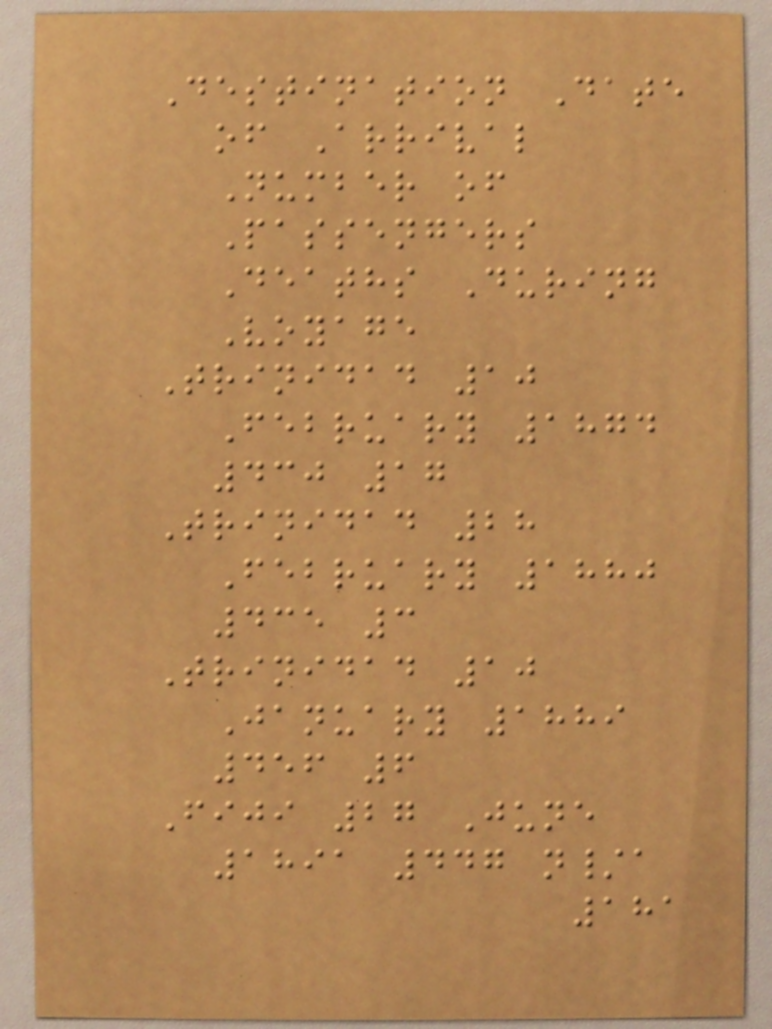Destination Date
of Arrival
Number of
Passengers
Deaths During
Voyage
Trinidad 10
February 1874
430 17
Trinidad 28
February 1880
435 3
Trinidad 10
January 1889
456 6
Fiji 27 June
1891 447 n/a
181
